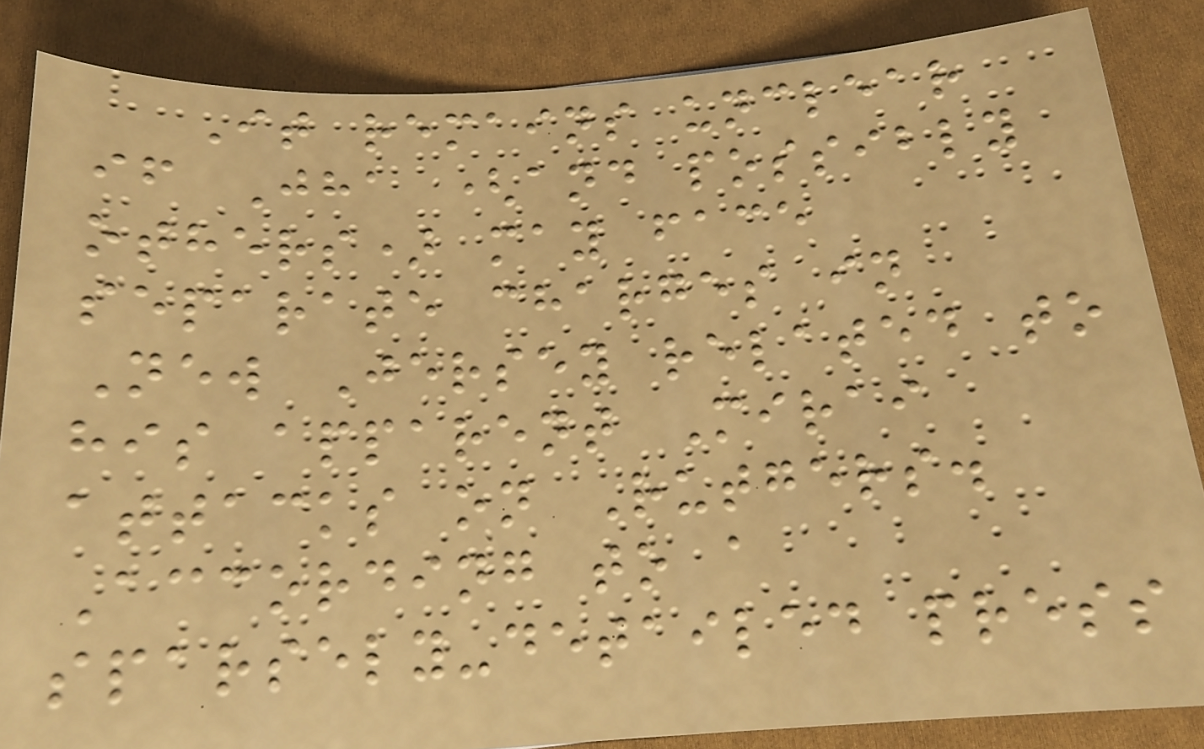It remains unclear
if Jha (and possibly
others) may face
separate charges in
New Jersey related to
his apparent Mirai
attacks on Rutgers.
According to a
sparsely-detailed press
